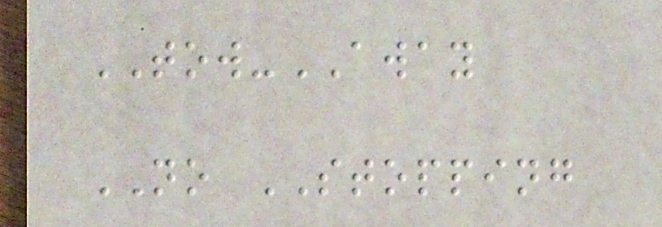TOW-AWAY
NO STOPPING
